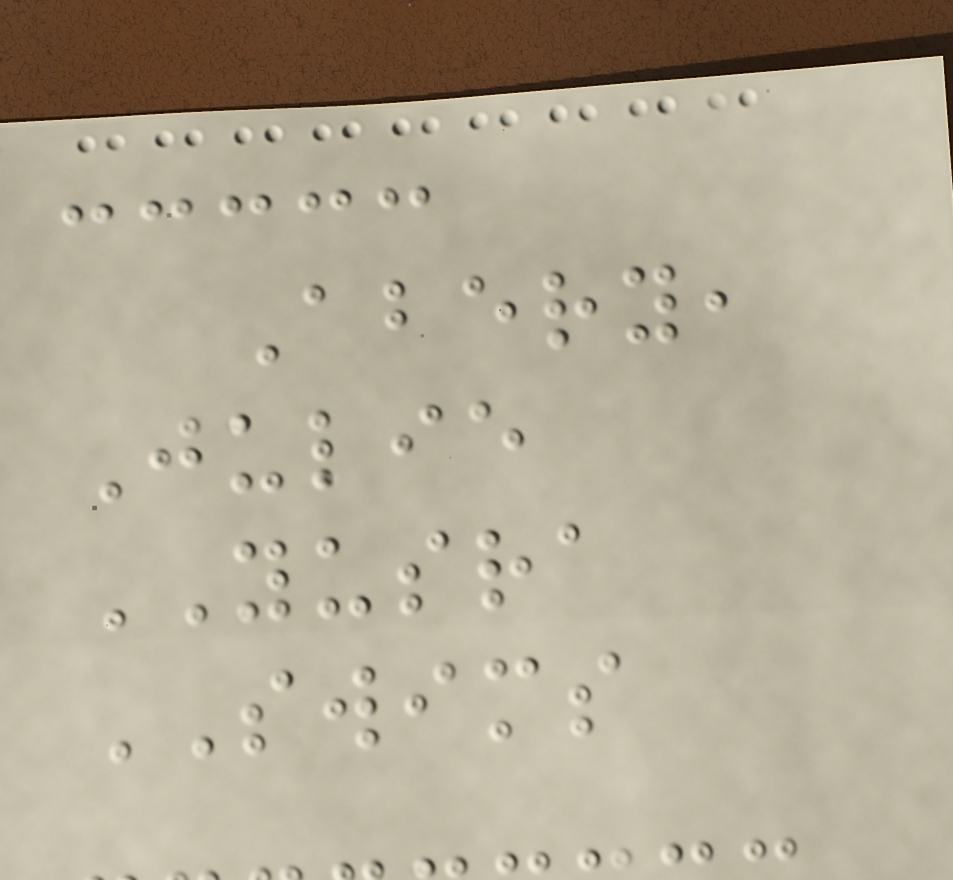Abery,
Julie
YUSRA
SWIMS
